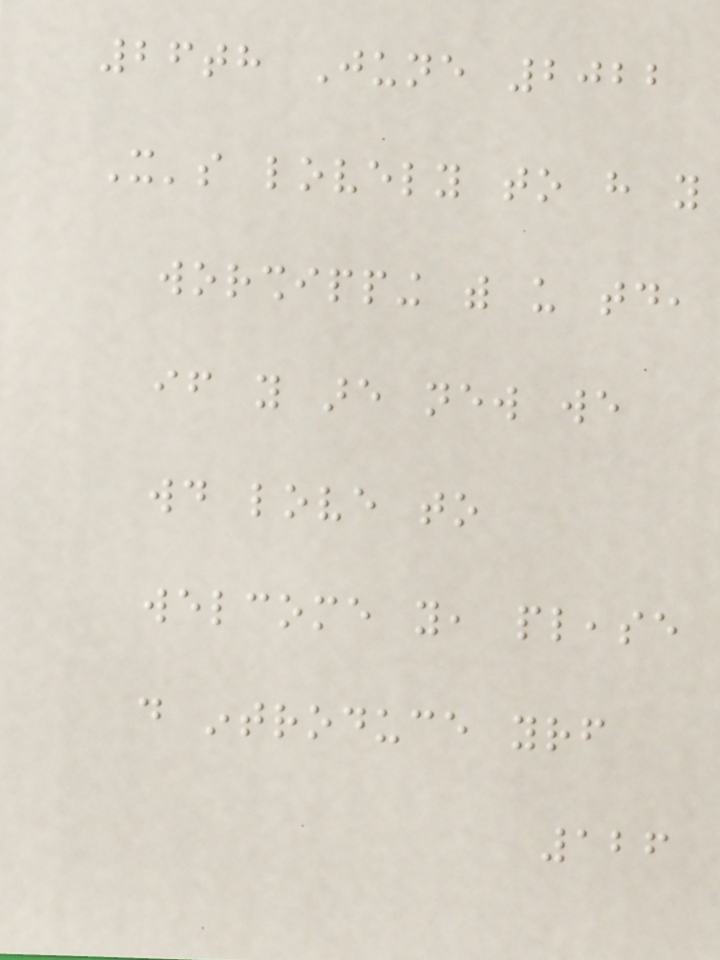26th June 2022
It's lovely to have you
worshipping with us today,
if you are new we
would love to
welcome you, please
do introduce yourself
126
